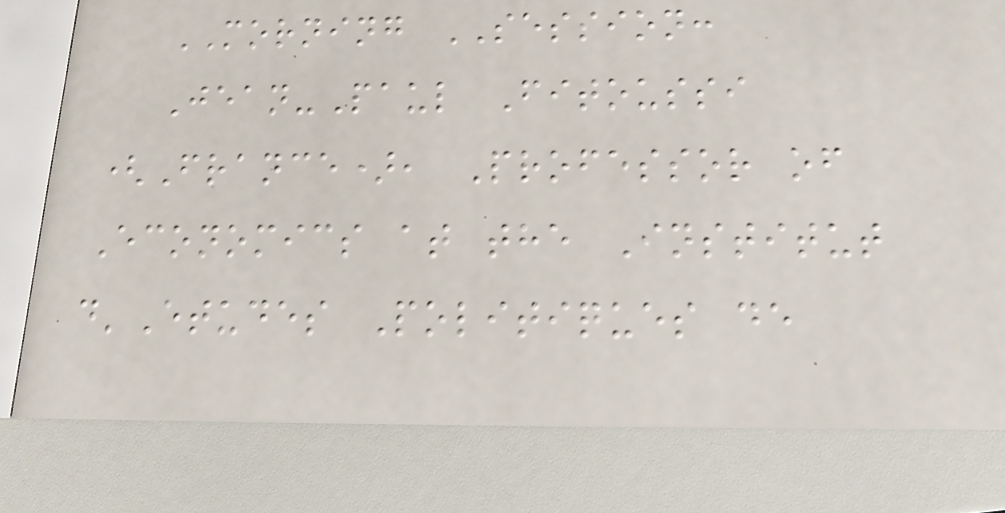MORNING SESSION:
Jean-Paul Fitoussi
(France), Professor of
Economics at the Institut
d'Etudes Politiques de
